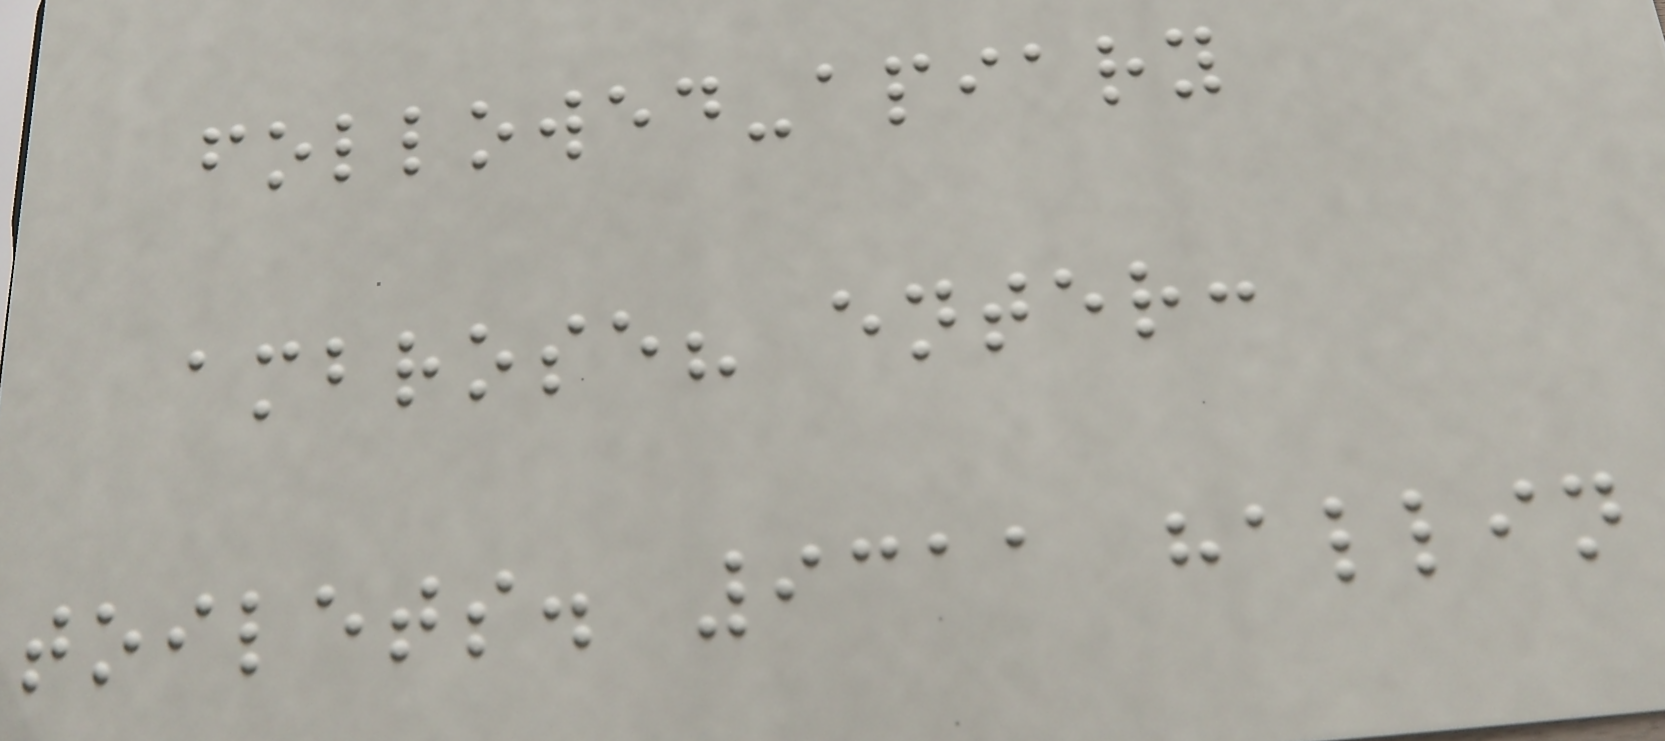followed-apiary
ambrose? enter:
toilets. 9311 hallin
